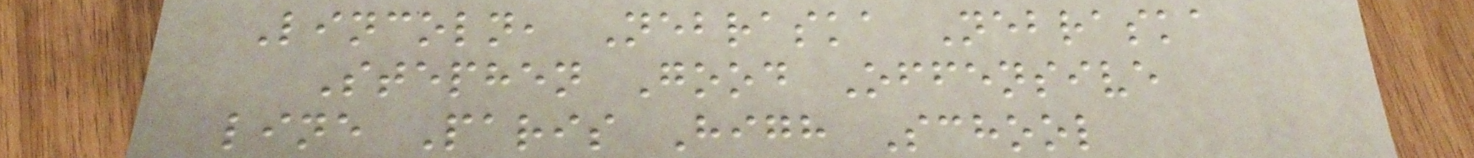Lincoln, Nebraska Nebraska
Stephen Good Offensive
line Paris High School
